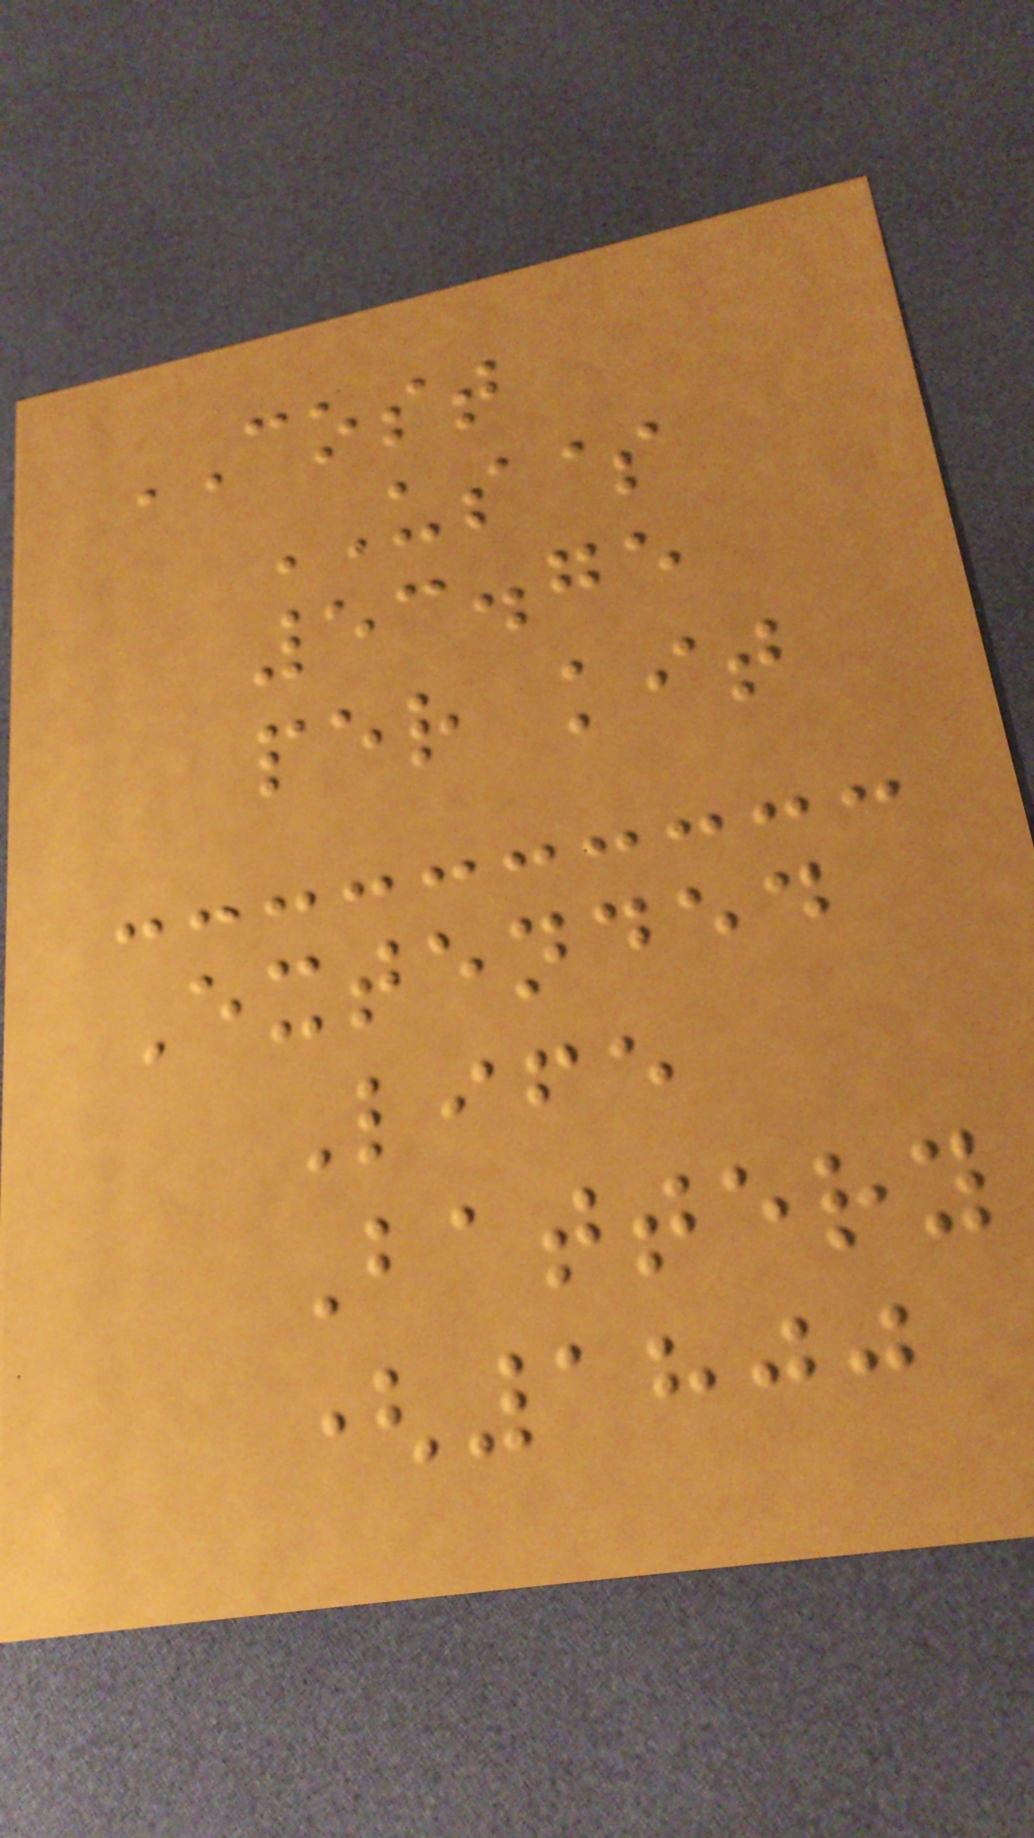COST
US$
53.75
per kit
Extended
Life
Battery
(1800
